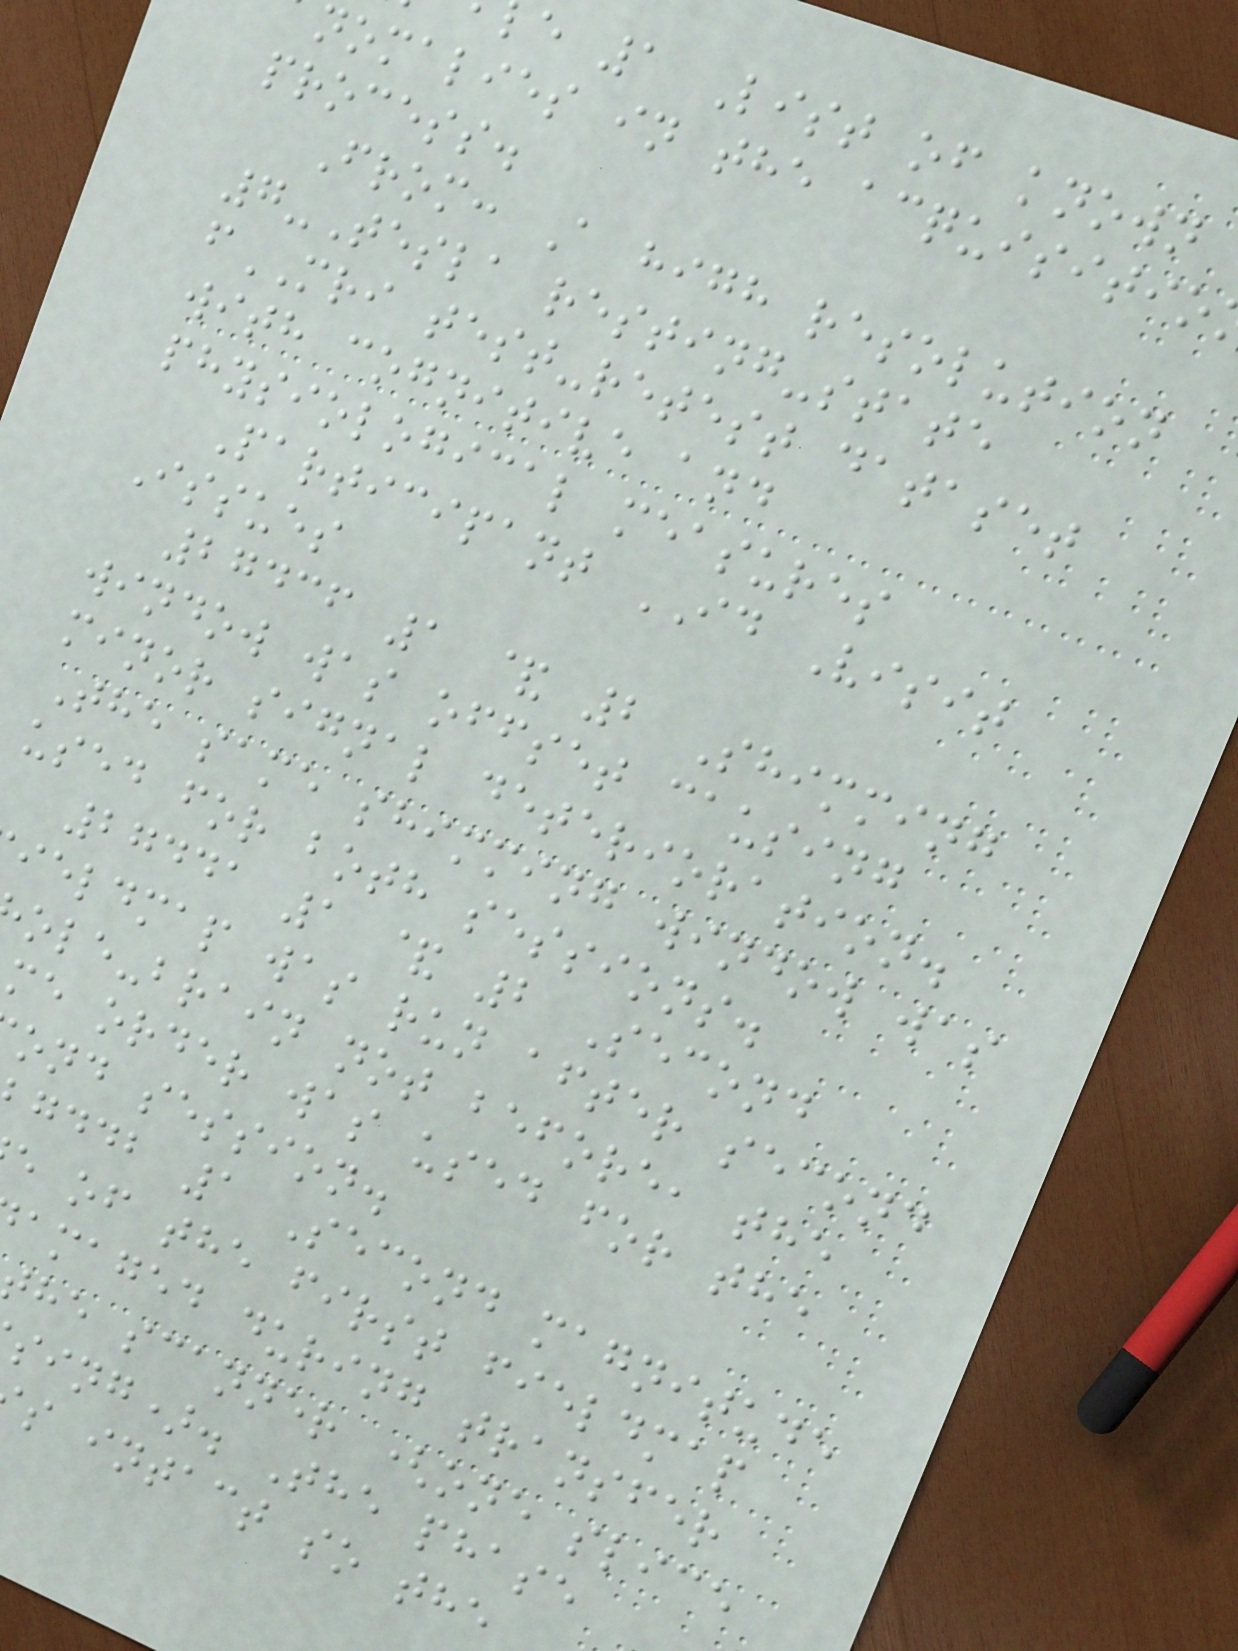e 1 List of known
nomalies in the acquisitio
process.
From: A high resolution
7-Tesla resting-state
fMRI test-retest dataset
with cognitive and
physiological measures
Participant ID Visit
Issues
27436 1 & 2 Shimming
window was offset causing
minor signal deterioration.
The same shimming window was
used for both sessions.
27441 1 & 2 Second
ieldmap was run after second
ole-brain not before, the
me order was used for the
ond session.
gddb 1 Second magnitude
e of the first fieldmap
amaged during transfer
he scanner (one slice
sing). The phase
s intact so the
